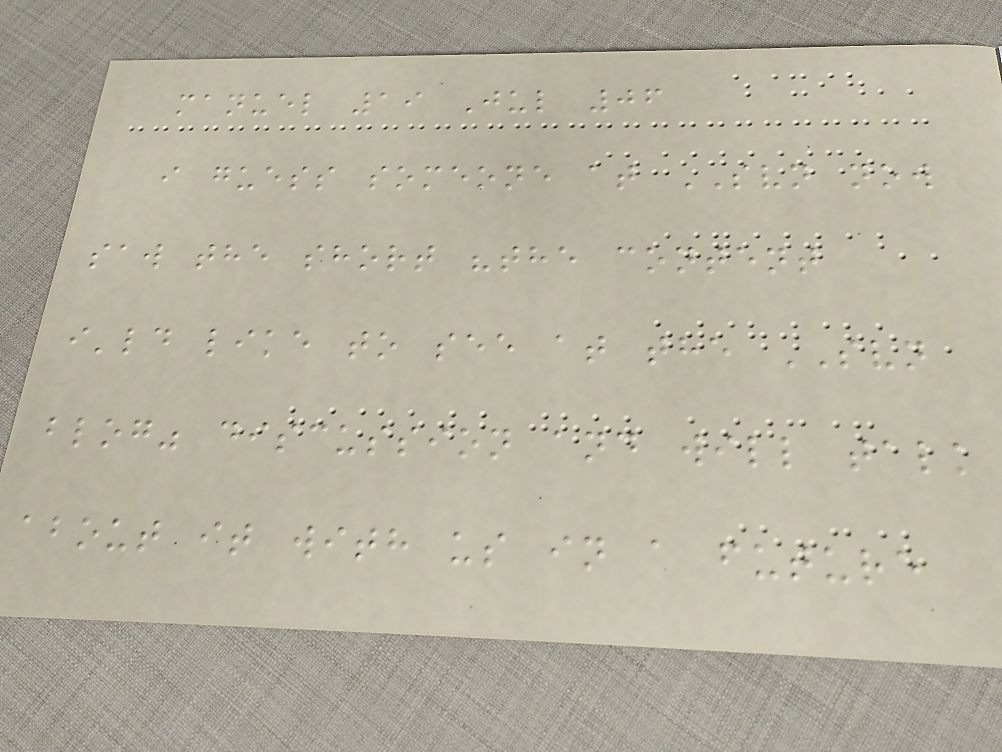manuel 19 Jul 06
i guess someone at SVN now
saw the short "the content
i'ld like to see at the SVN
blog" discussion and will talk
about it with us in a future
